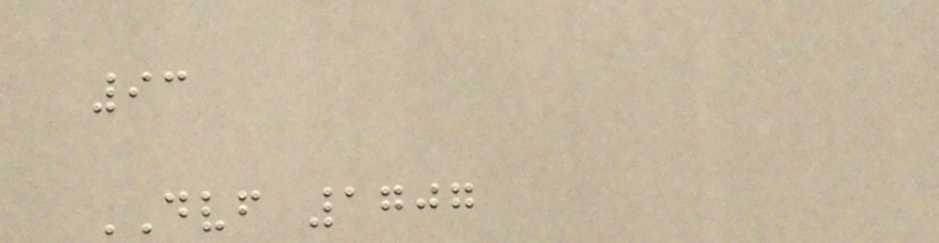93
DVF 1707
